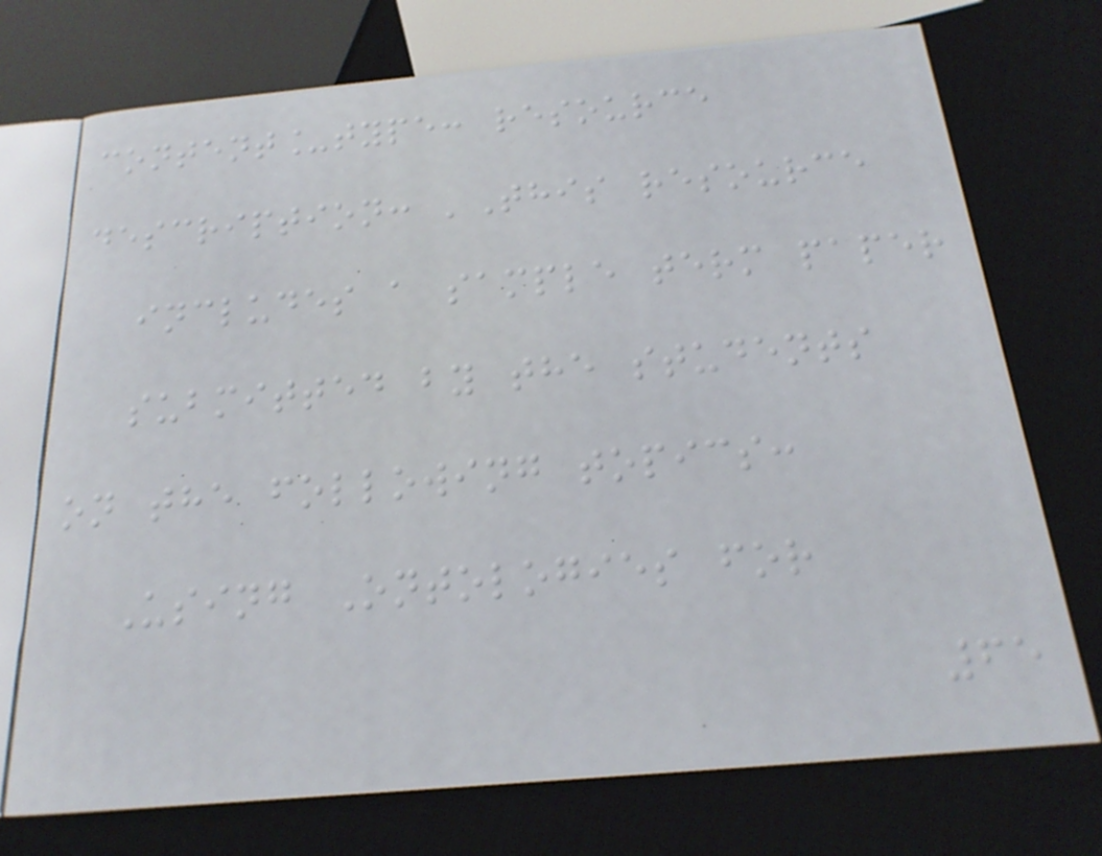content_type: resource
description: 'This resource
includes a sample term paper
submitted by the students
on the following topics:
Using Ontologies for
65
